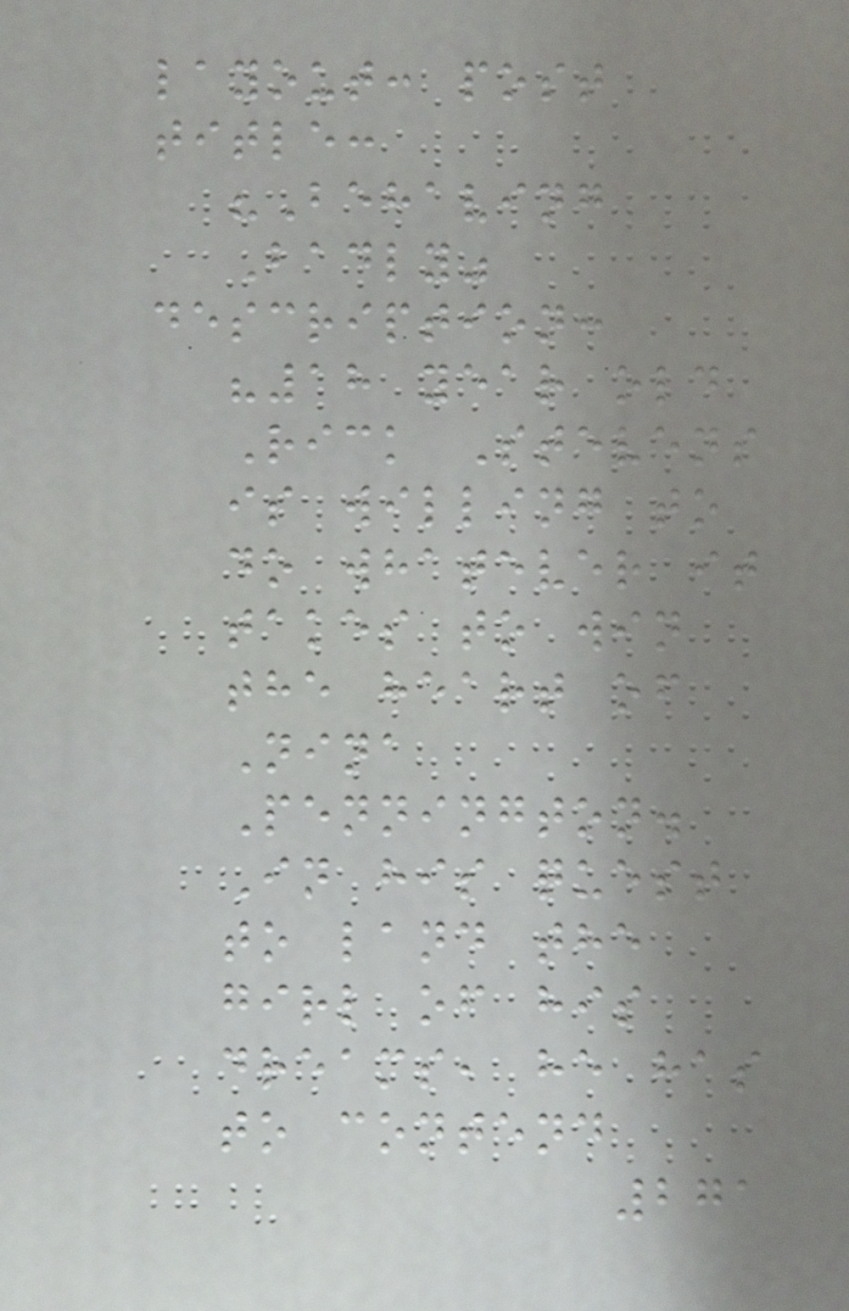layout: post
title:
"Behaving
Badly"
description:
"18 year old
Rick Stevens
is willing to
do whatever it
takes to win
the heart of
Nina
Pennington.
In his quest
to land the
girl of his
dreams, he has
to contend
271
